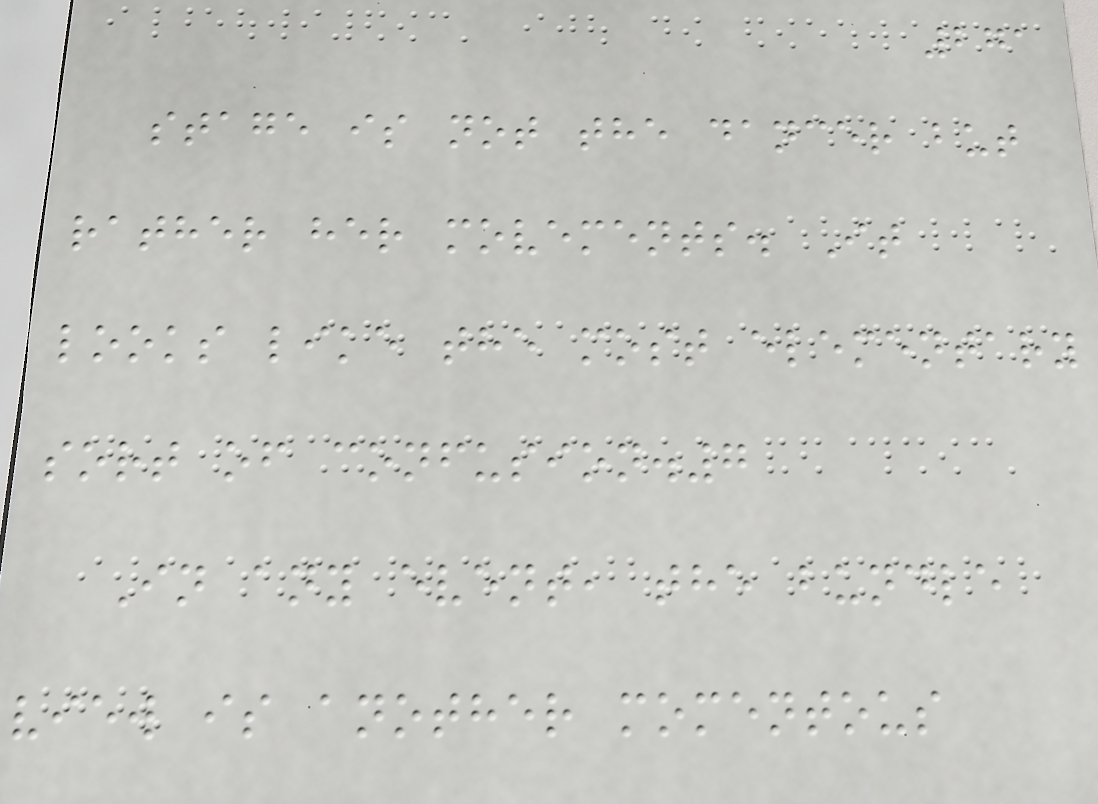271
stage is not the dancer but
rather her movements. It
looks like the most elementary
sort of confusion.7
In any event, the bundle
view is another momentous
